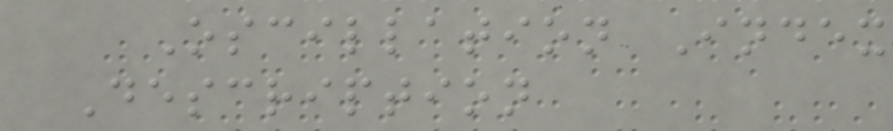Oscillation Index
Description
